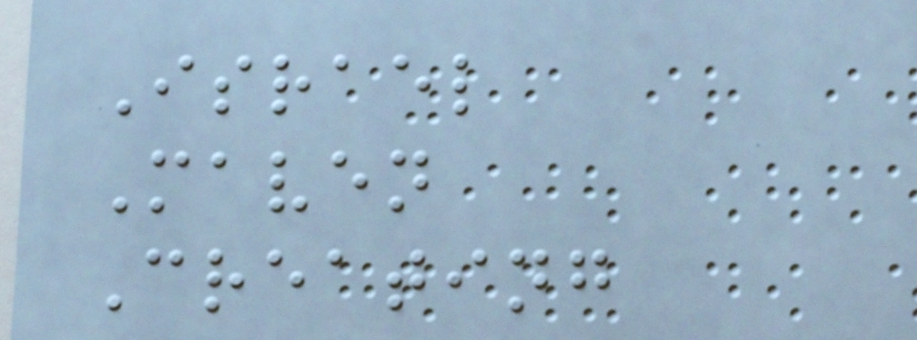Israel
Maven
Creating
